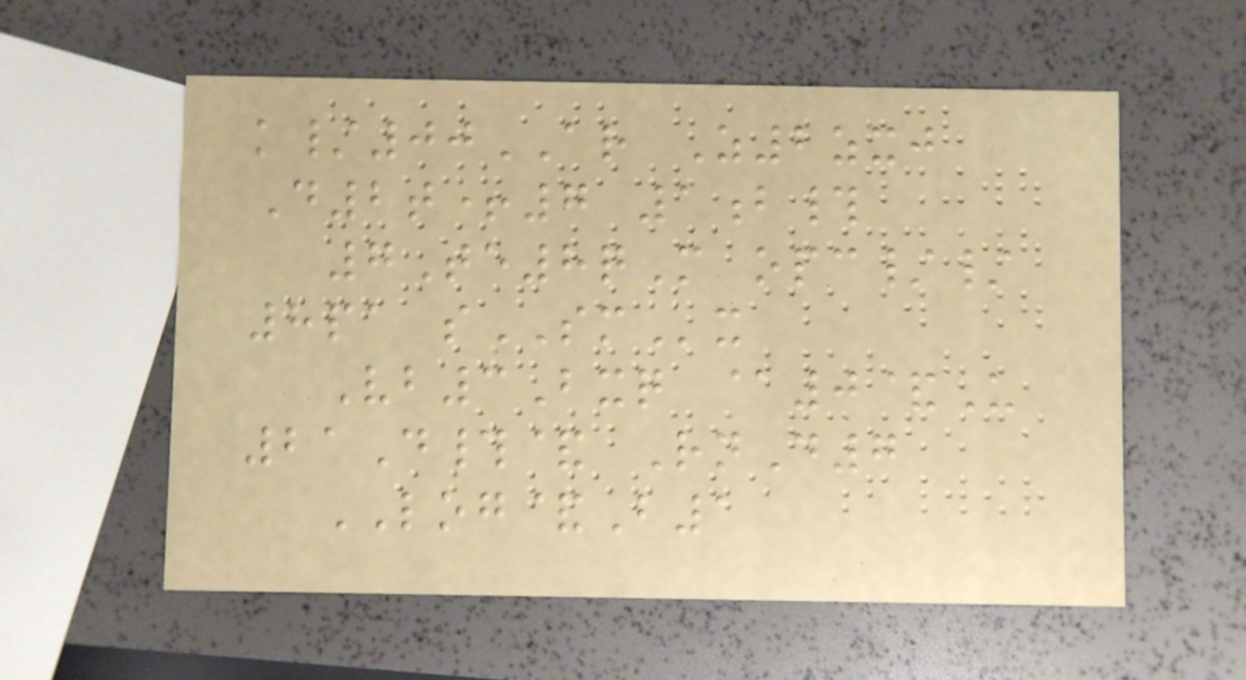k/00AR Z2zxj
D2t+7 1b#
7Te8qM opc//
8pa sSMx
Vb3Bxq @0&U
21D#& RnD7
LOG&B1
